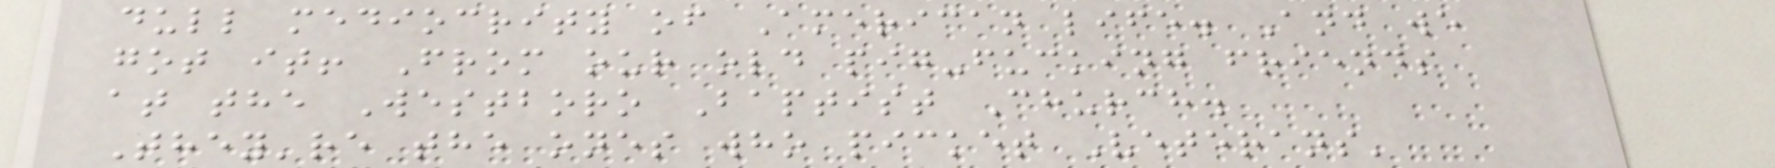dull mediocrity of American life. And we
got it! From our old pig-fucking friends
at the Westboro Baptist Church.
They're the ones who picket Veterans'
